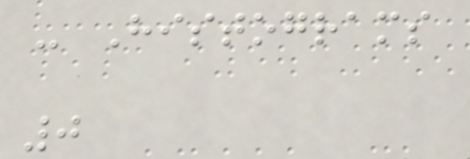- Histograms
0
